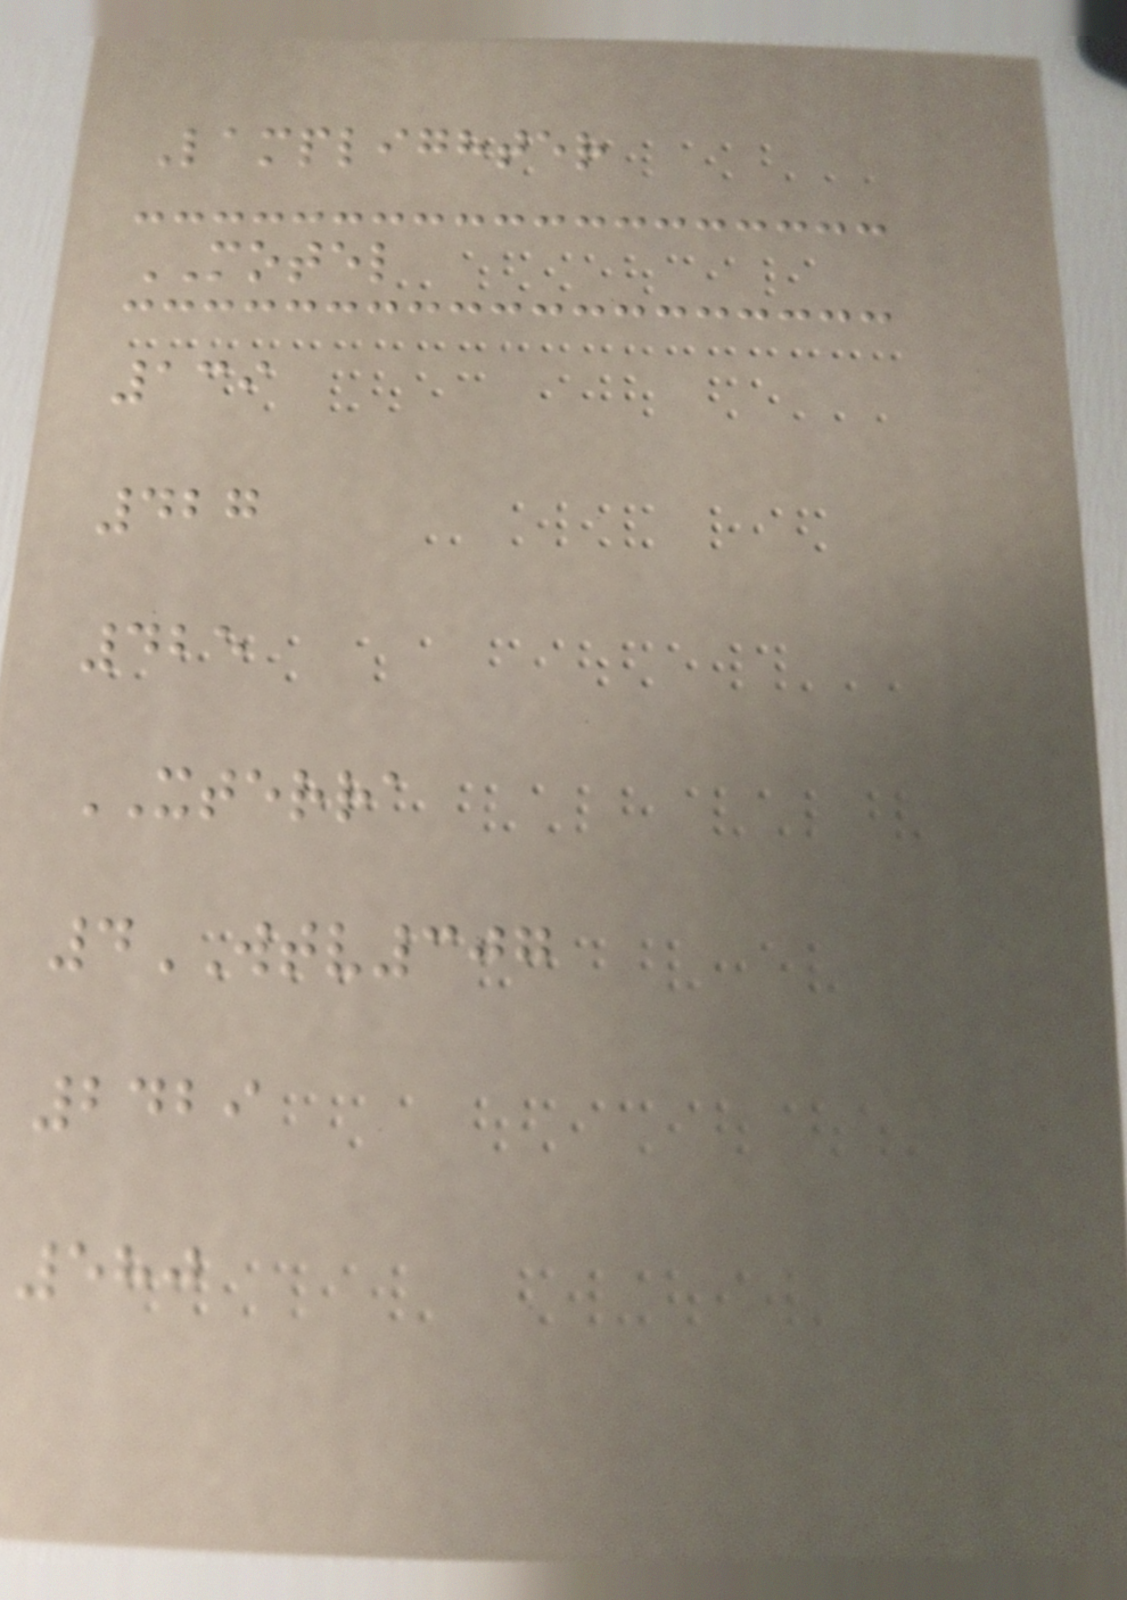Lamplighter
MOTEL
139
427
425
XTERRA
4WTV307
2429
580
